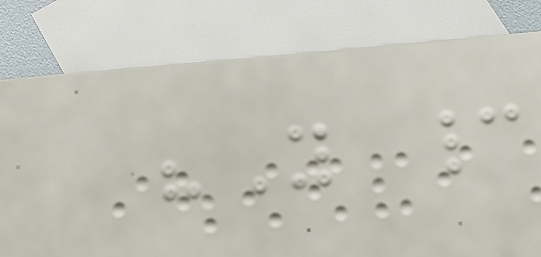"You cannot
